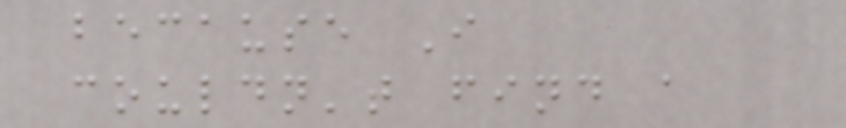because I
couldn't find a
